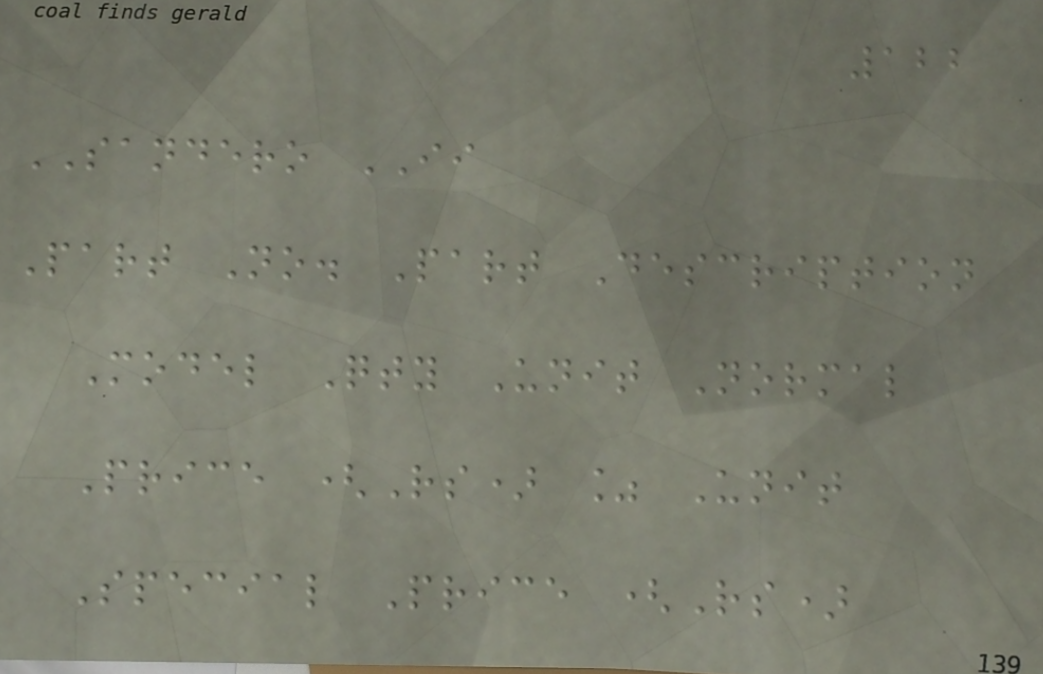122
SANDERO II
Part No. Part Description
Model Qty Unit Normal
Price (Rs) % Unit
Special Price (Rs)
